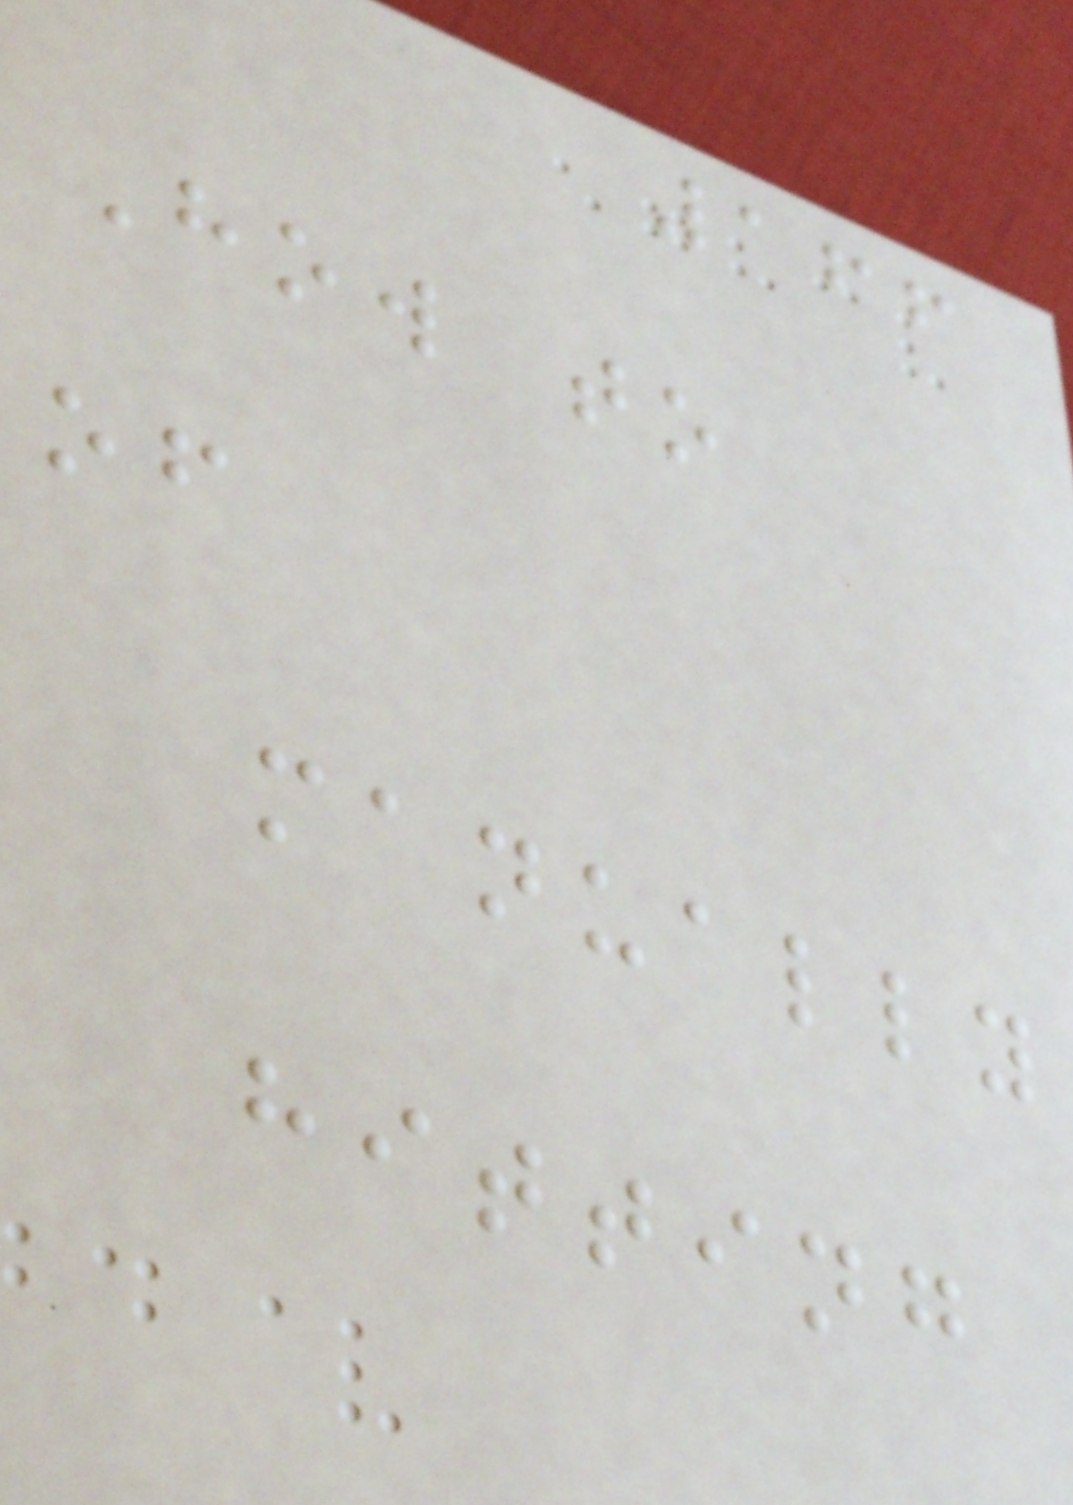166
How to
of
manually
hitting
